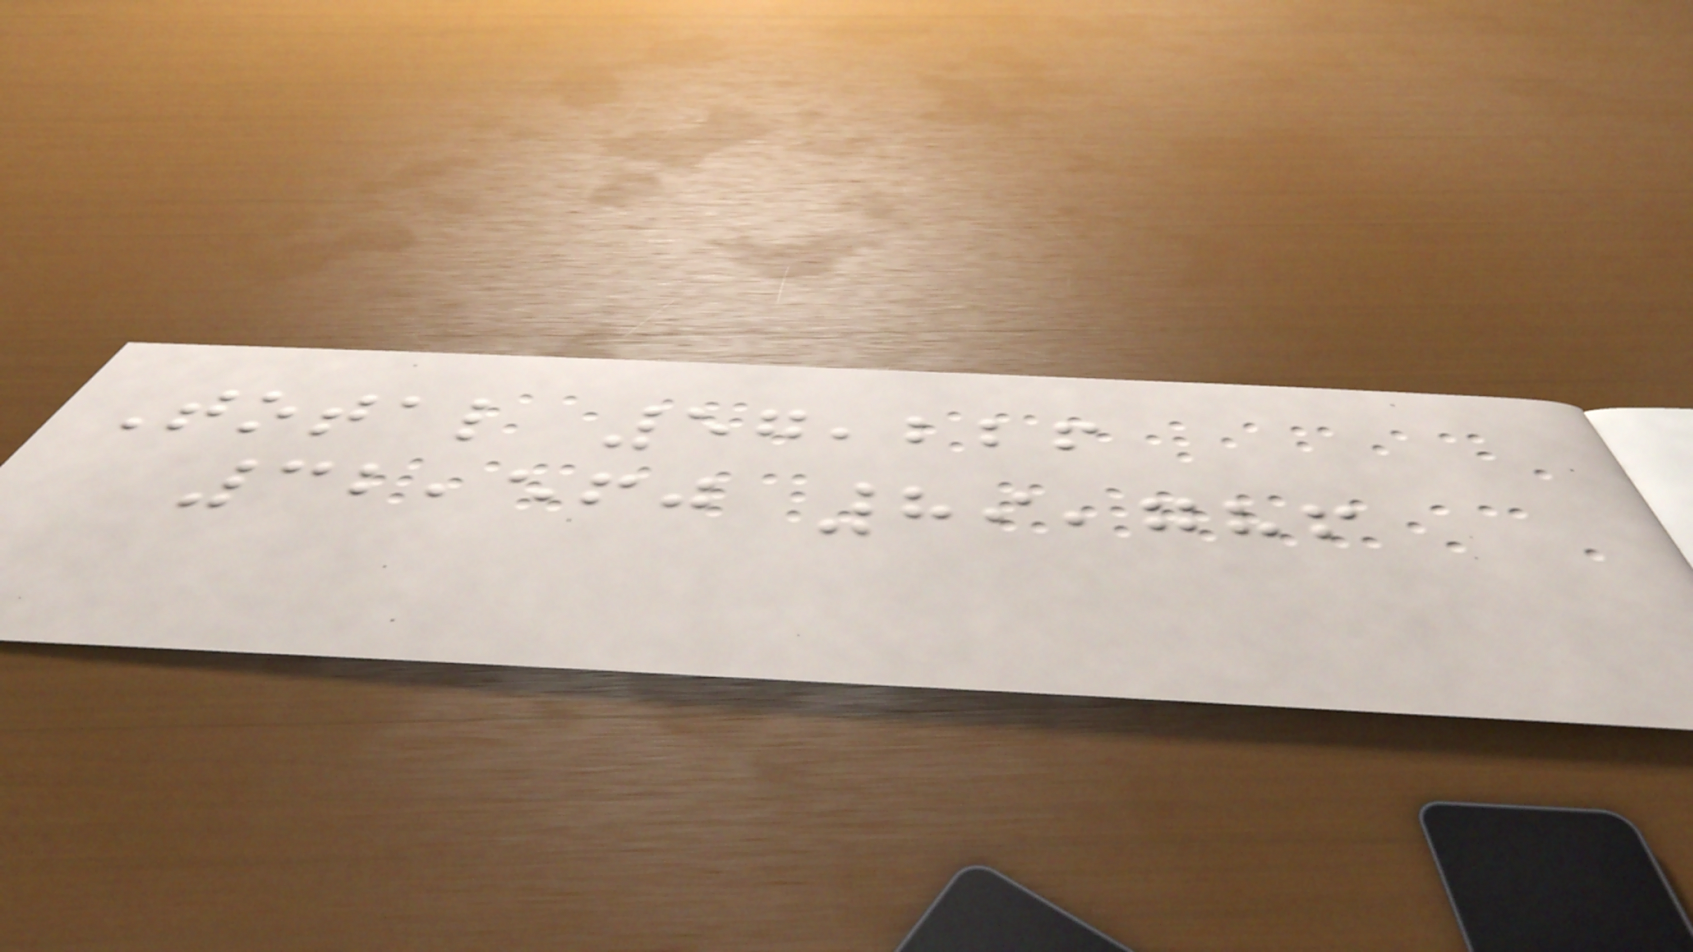Total 57,226
32,560 89,786
